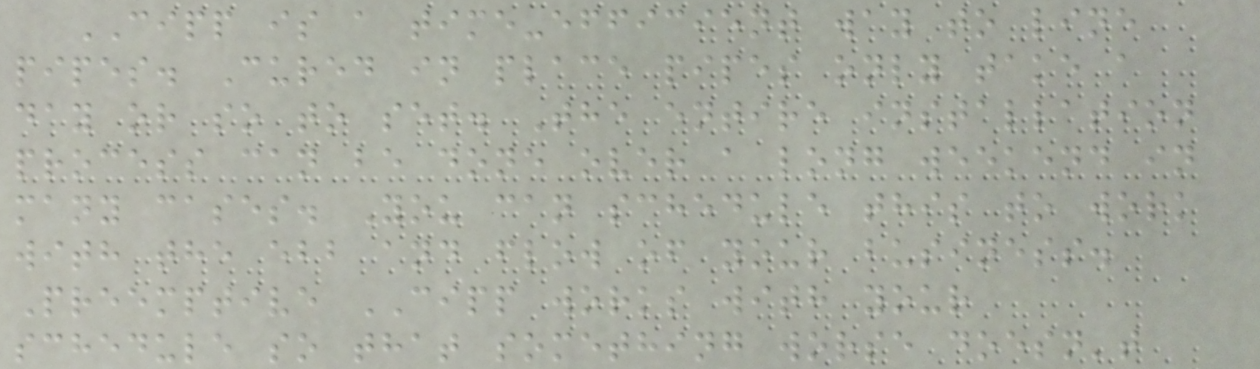CIPP is a time-efficient way to line
pipes. Cured in place pipes only take a
day or so to set. The entire installation
process can be done over a long weekend in
many cases. You can schedule this to work
with the ebb and flow of your business.
Preemptive CIPP works with your
schedule so that something worse doesn't
